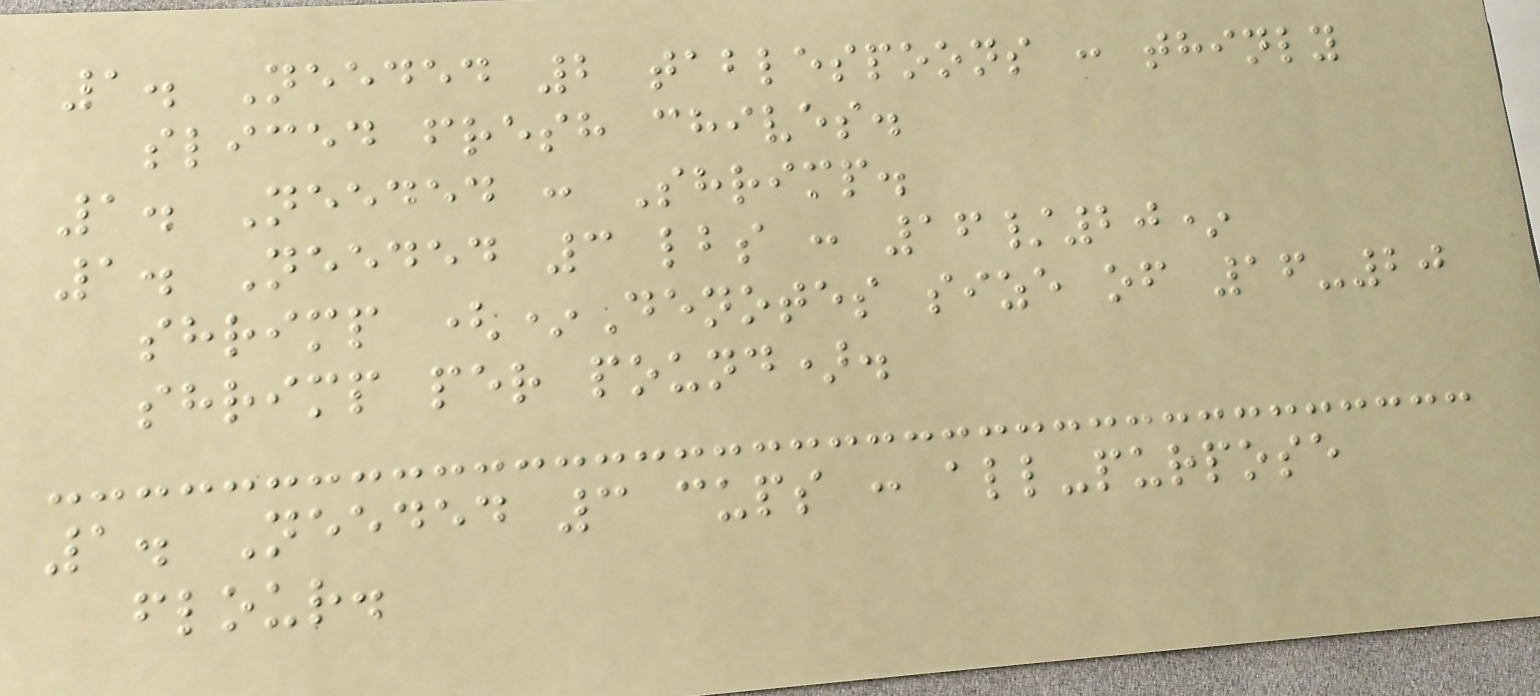1. Needed 2 tablespoons : thinly
sliced fresh chives.
1. Needed : Shrimp.
1. Needed 3 lbs : 16/20*
shrimp (*Denotes size of 16-20
shrimp per pound).
1. Needed 3 cups : all-purpose
flour.
